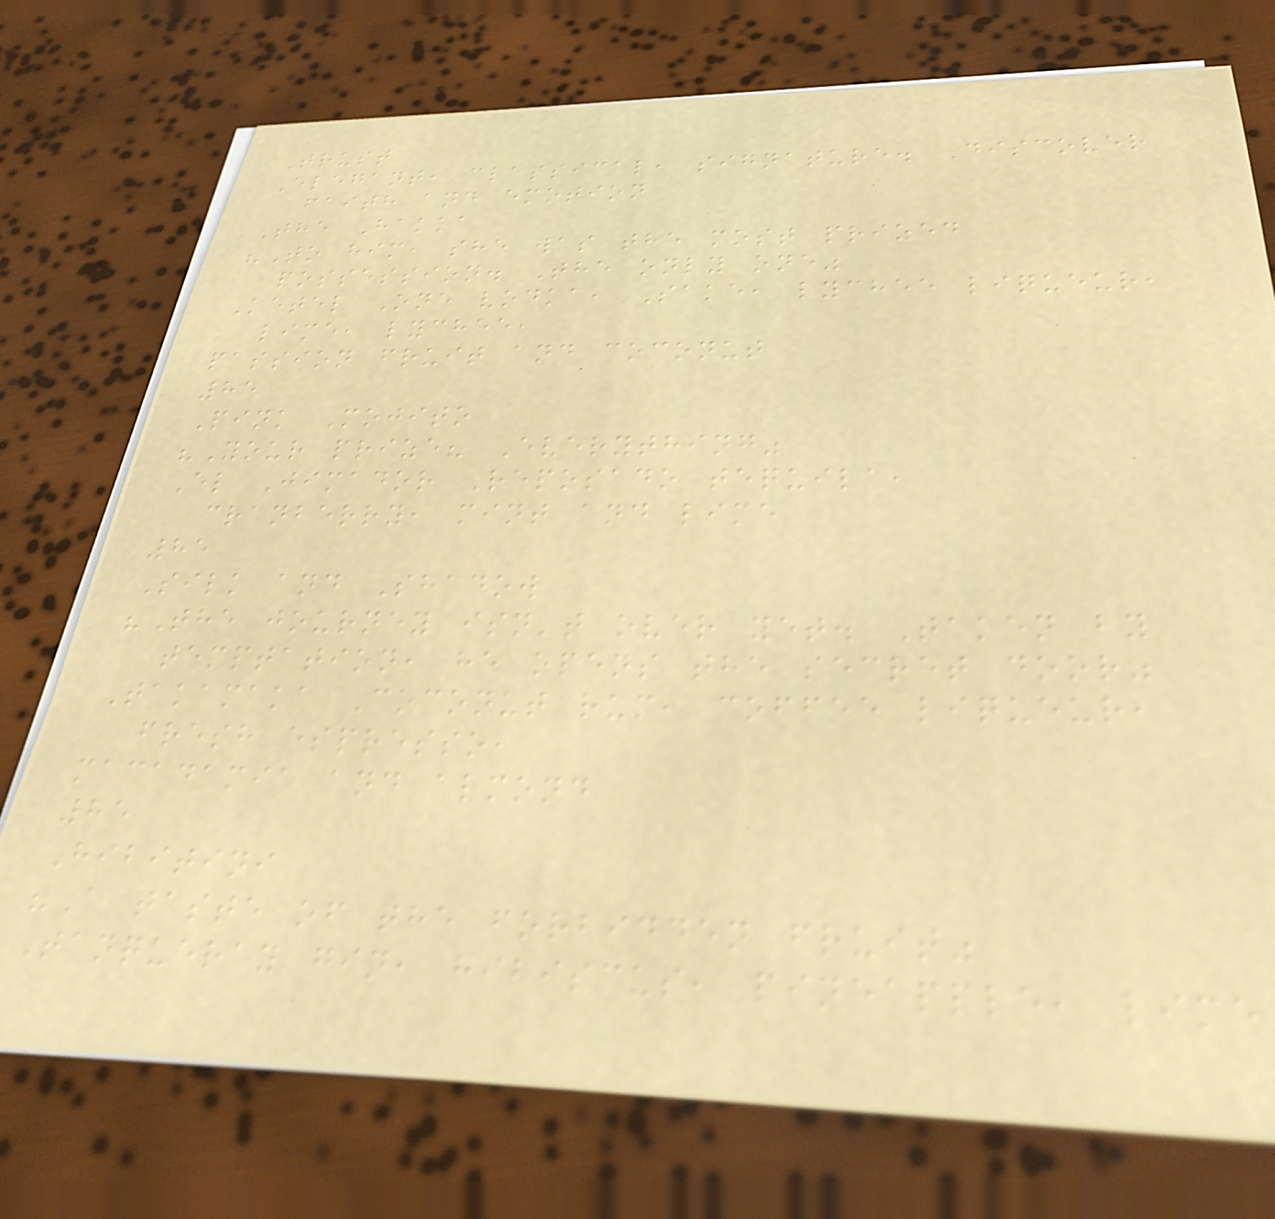Trust
Elegant, classical, signature. Discover
faith and emotion
The Hakka
"To him, she was the most prized
possession. The only one"
Ketel One vodka, Sake, lychee liqueur,
lime, lychee,
passion fruit and coconut
85
Pink Mojito
"Your prize? Everything"
El Jimador Reposado tequila,
cranberry, mint and lime
85
Silk and Shadow
"The journey isn't over yet. Taken by
temptation, he opens the secret door"
Takamaka Coconut rum, coffee liqueur,
fresh espresso,
macadamia and almond
85
Hibitini
"A taste of the forbidden fruit"
Tanqueray gin, hibiscus, pineapple, lime
